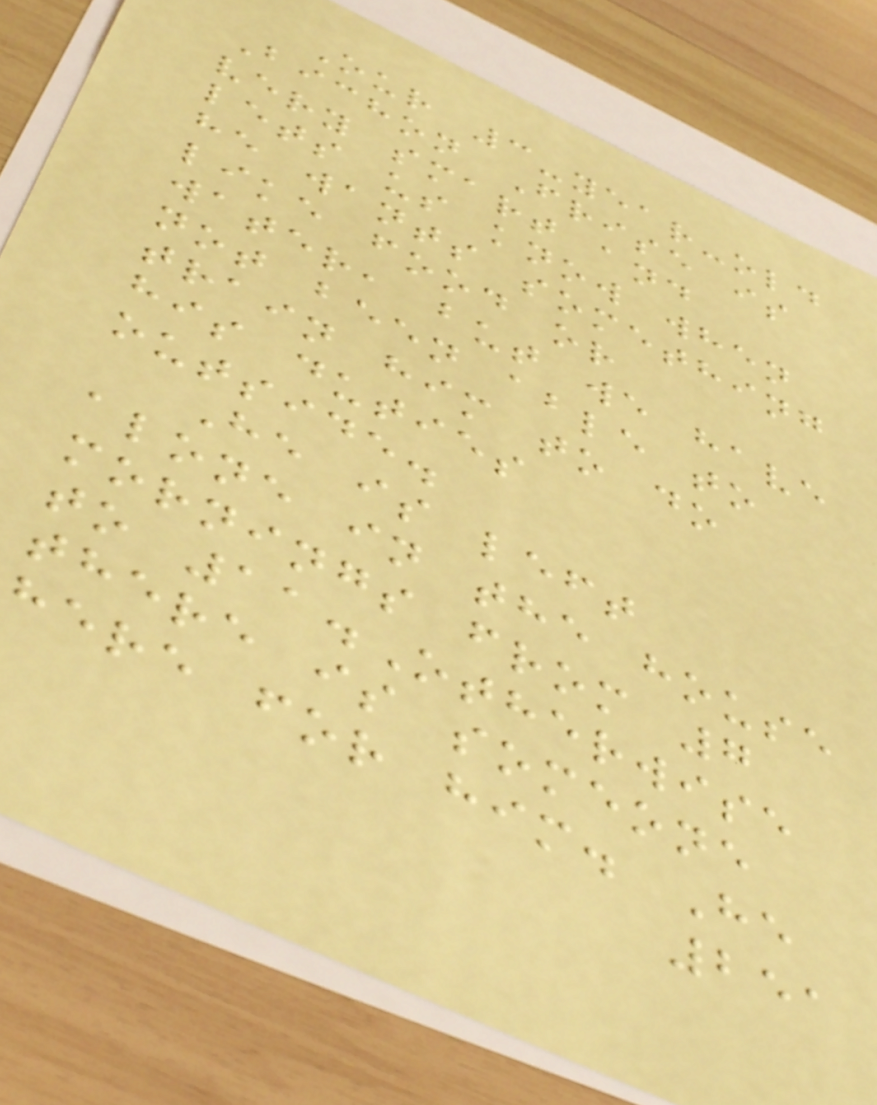Our 3-year-old
Bichon Frise is
very smart and
lets us know when
he wants something
like food or
water, but we have
not been able to
train him to do
his duties
outside.
He is left
alone in the house
mornings from 7
to 11.Otherwise
there is someone
here for him. He
251
